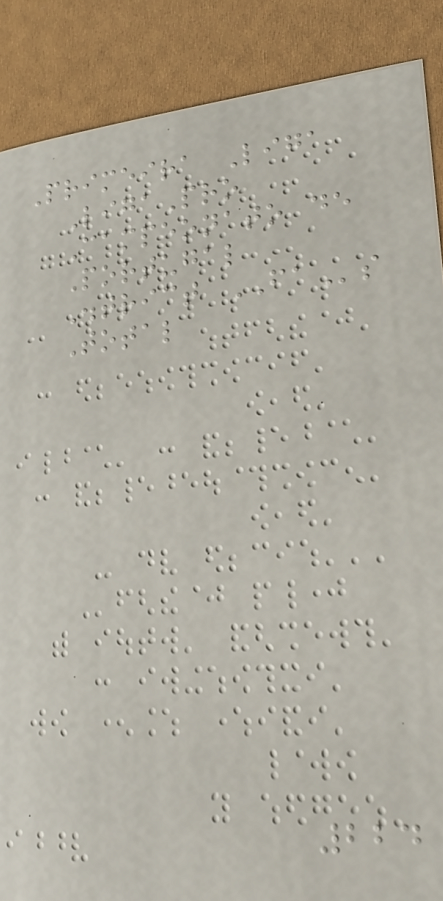Primeira Liga
LigaPro
Campeonato de
Portugal
District FAs
Total
224
